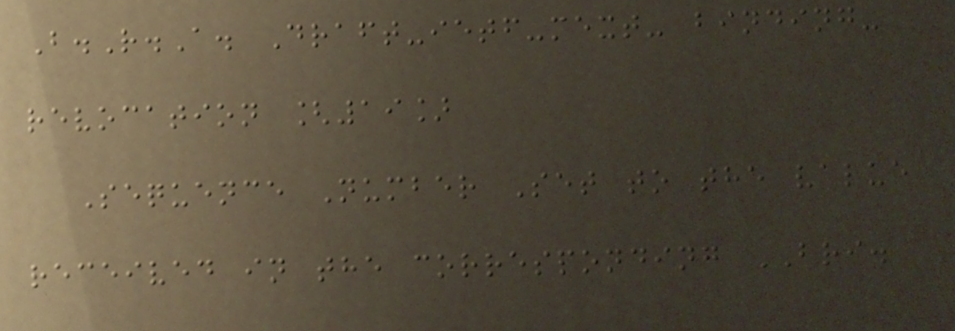B.R.A. Draft-ietf-mext- binding-
revocation [19]
Sequence Number Set to the value
received in the corresponding BRI.
